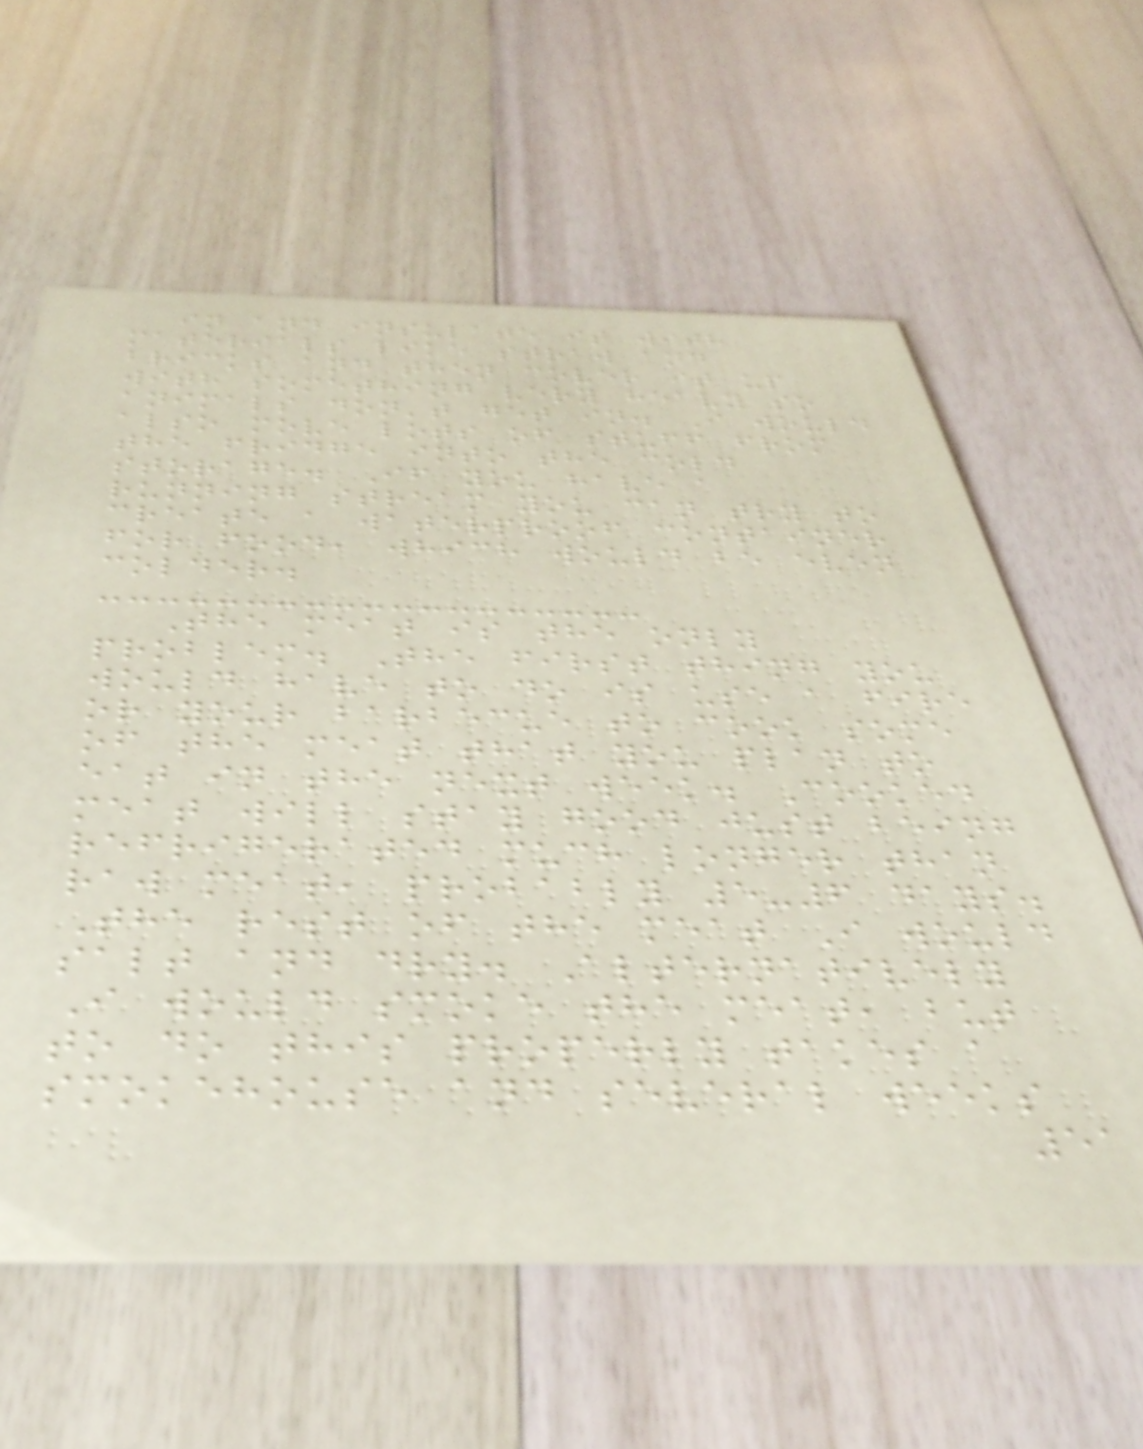in and insulate it with
materials like straw and
bricks and then cover it up
with something very heavy so
animals don't get in. I would
also move lots of stuff from
the fridge into the cold
storage. If you have a
running stream you can try to
create a waterproof container
for food, which would be even
colder.
The meat is the only
problem. The first thing you
would have to do is use a fire
or your barbecue to cook some
of the meat that you plan to
eat in the next week. Cooked
meat will stay good just being
refrigerated much longer than
raw meat, probably 5-6 days.
The rest of the meat I would
salt and dry. Alternatively
I would smoke the meat, but
to do this properly takes a
smokehouse and several weeks
51
